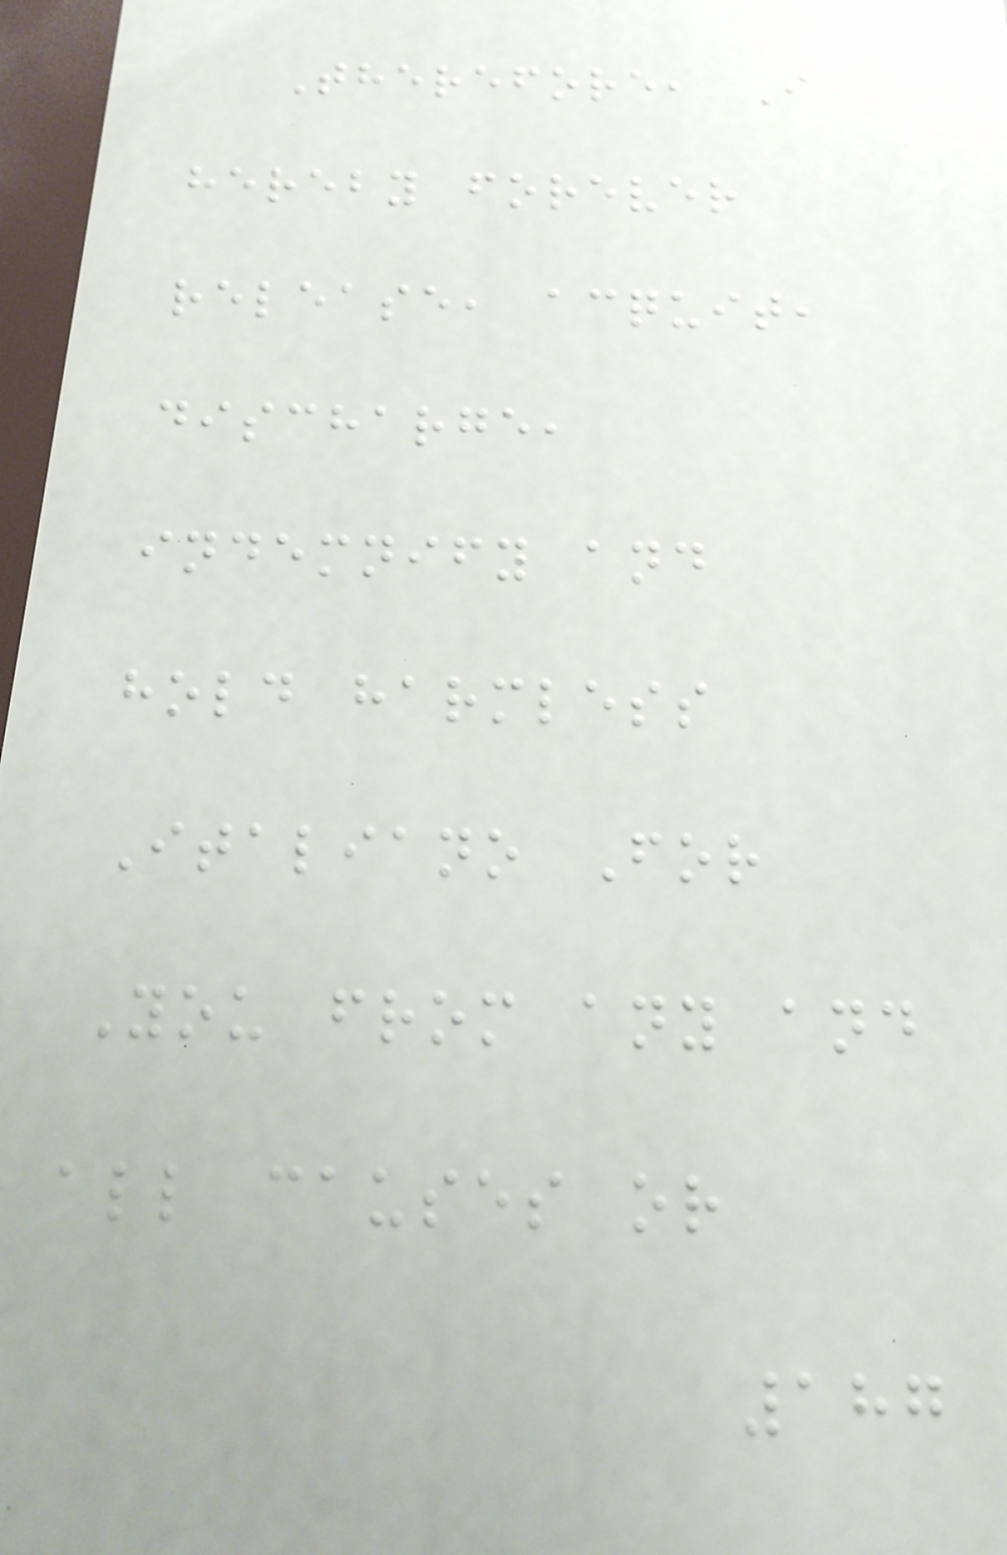Therefore, I
hereby forever
release, acquit,
discharge,
indemnify and
hold harmless
Italiano For
You from any and
all causes or
187
